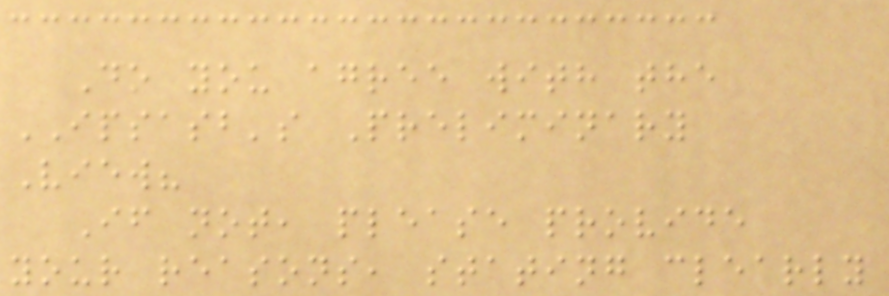Do you agree with the
IPSASB's Preliminary
View?
If not, please provide
your reasons, stating clearly
